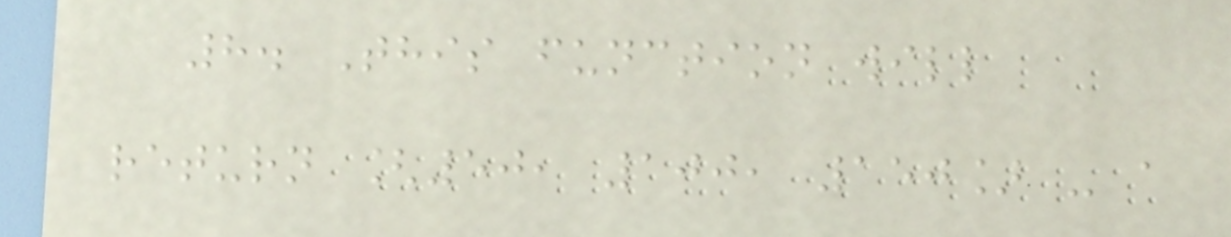8. This function will
return [50, 100, 150] - a
